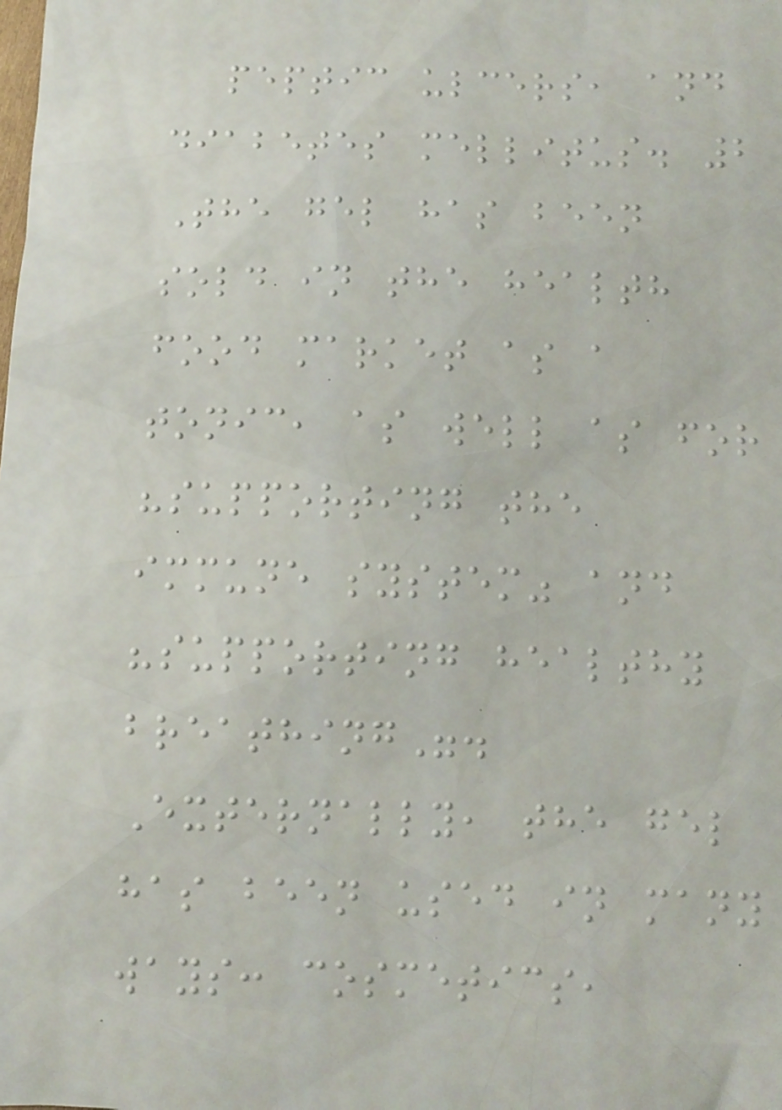peptic ulcers, and
diabetes mellitus. 2
The gel has been
sold in the health
food market as a
tonic, as well as for
"supporting the
immune system" and
"supporting healthy
breathing".
Externally, the gel
has been used in many
ways: cosmetics,
